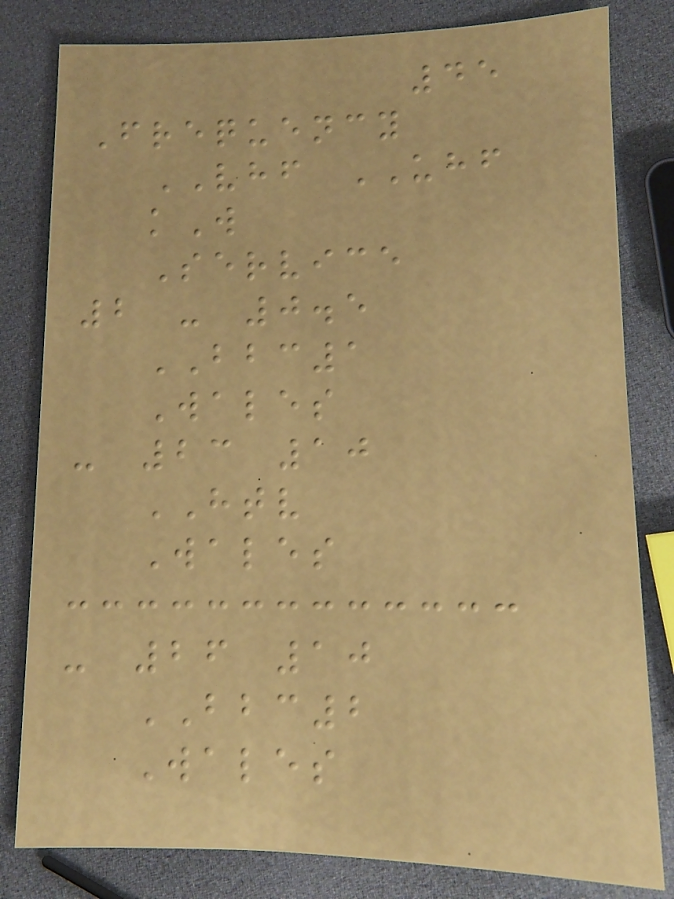45
Frequency
VHF UHF
kW
Service
2 - 0.5
BBC1
Wales
- 23 10
HTV
Wales
- 26 10
BBC2
Wales
